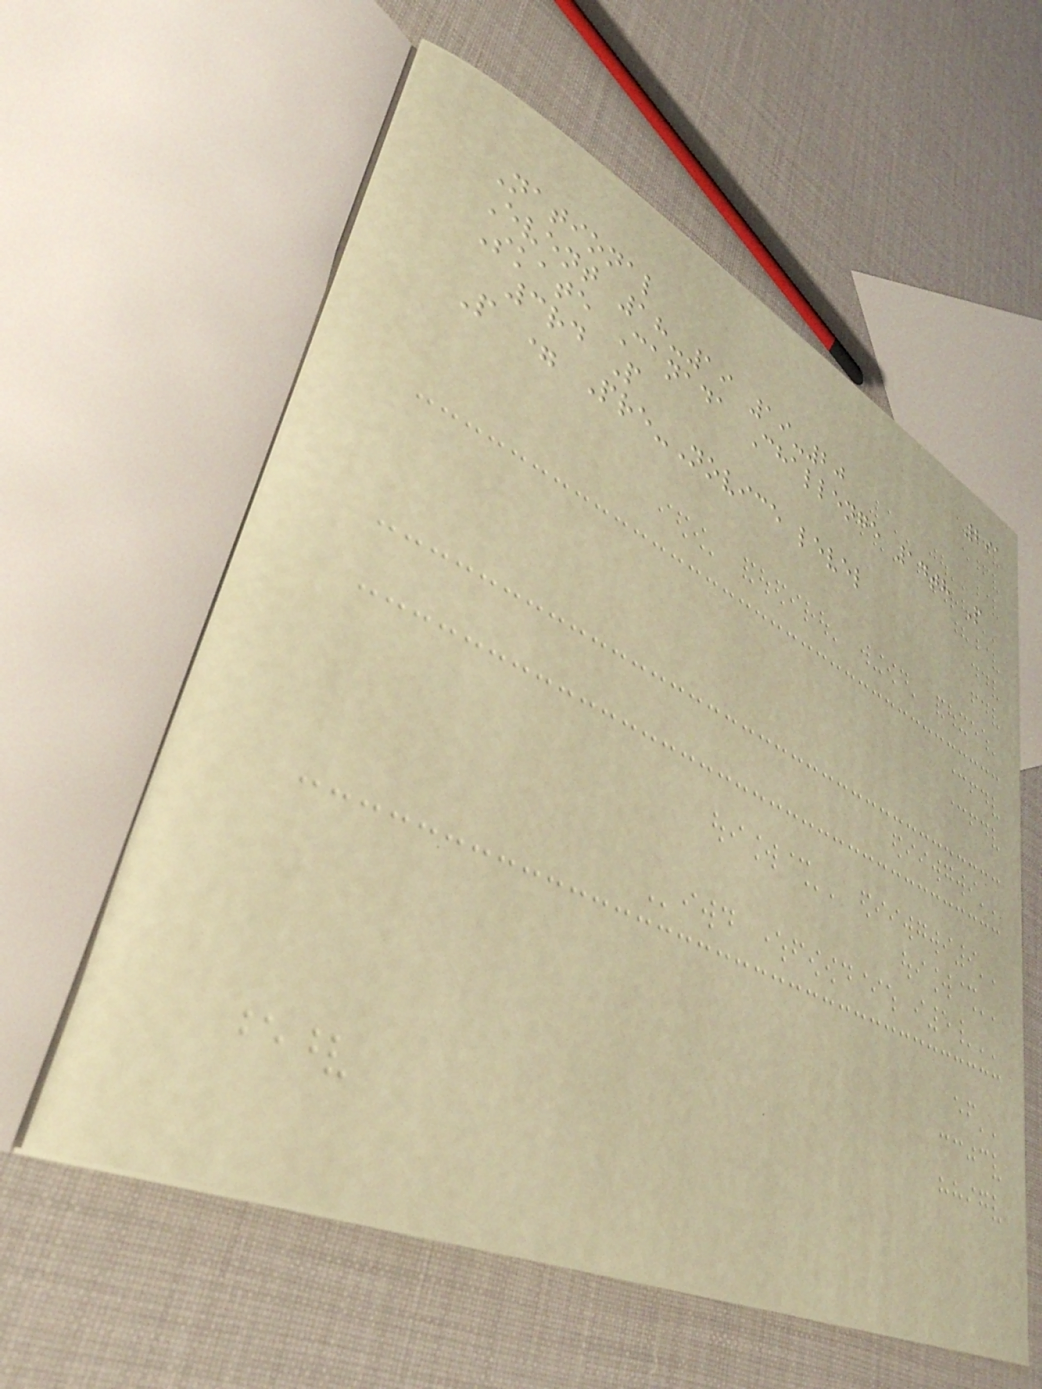291
National
Event 18-19 19-20
Skate Canada Challenge 14th P
3rd P
P = Pre-Novice level
